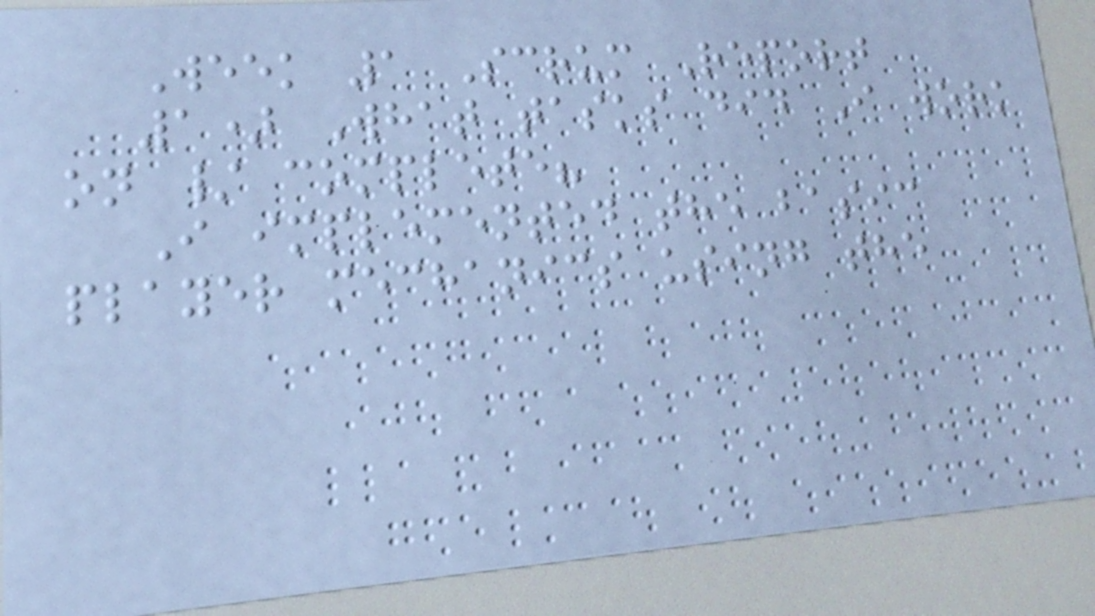Week 1 Scrum Report
1) What tasks did I work
on / complete?
I implemented the basic
player mechanics using the
